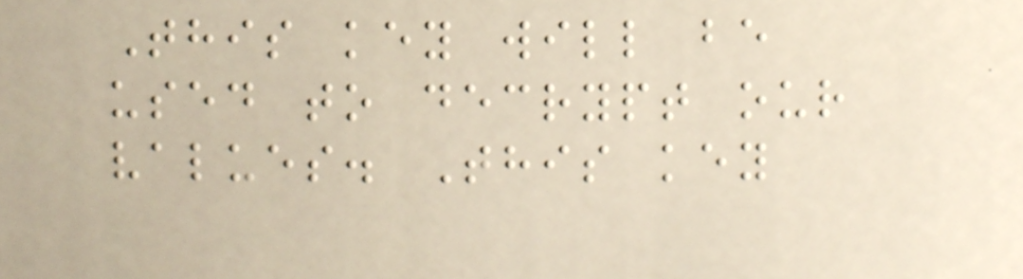This key will be
used to decrypt our
values. This key
